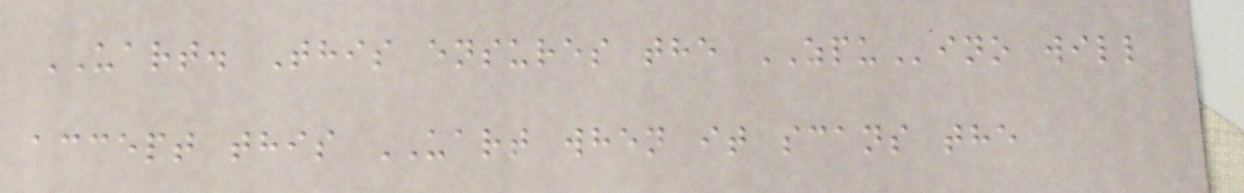UART. This ensures the ZPUino will
accept this UART when it scans the
